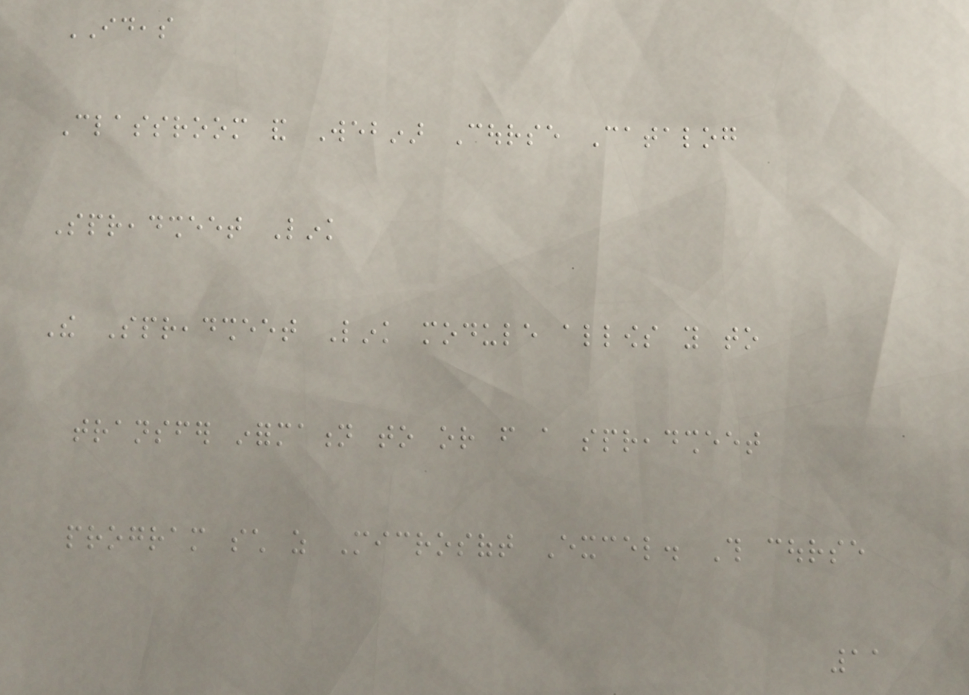IDEAS
Classroom and Webinar Course Catalog
Spreadsheet Link
The Spreadsheet Link module allows you to
transfer information to or from a spreadsheet
program such as Microsoft Excel. This course
11
